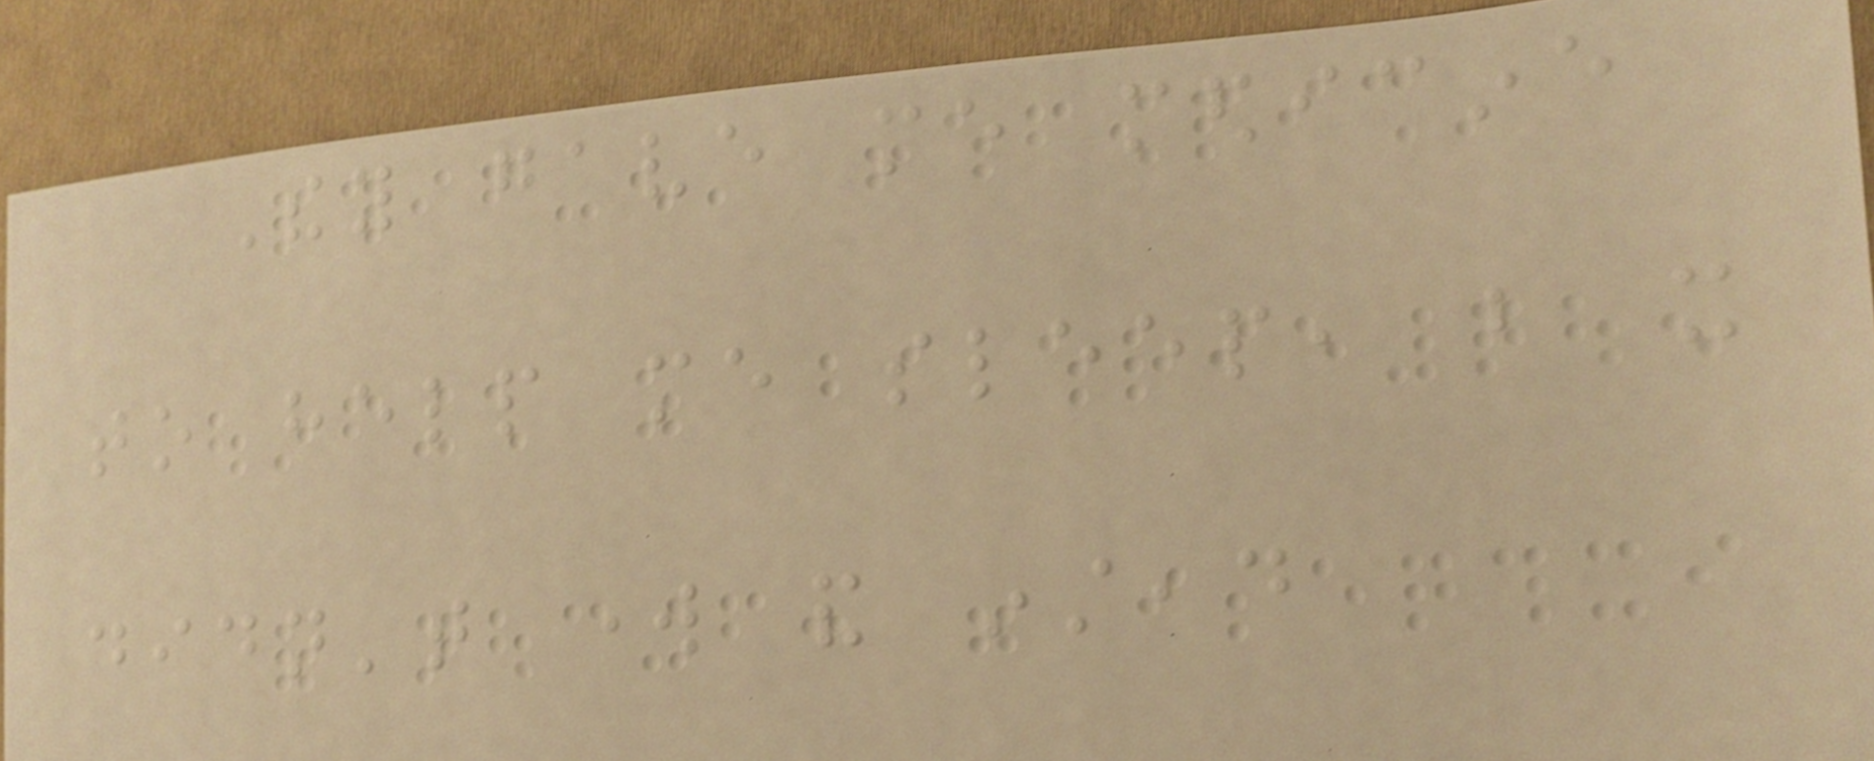They gave me medicine
to help me sleep, but it
didn't work and instead
